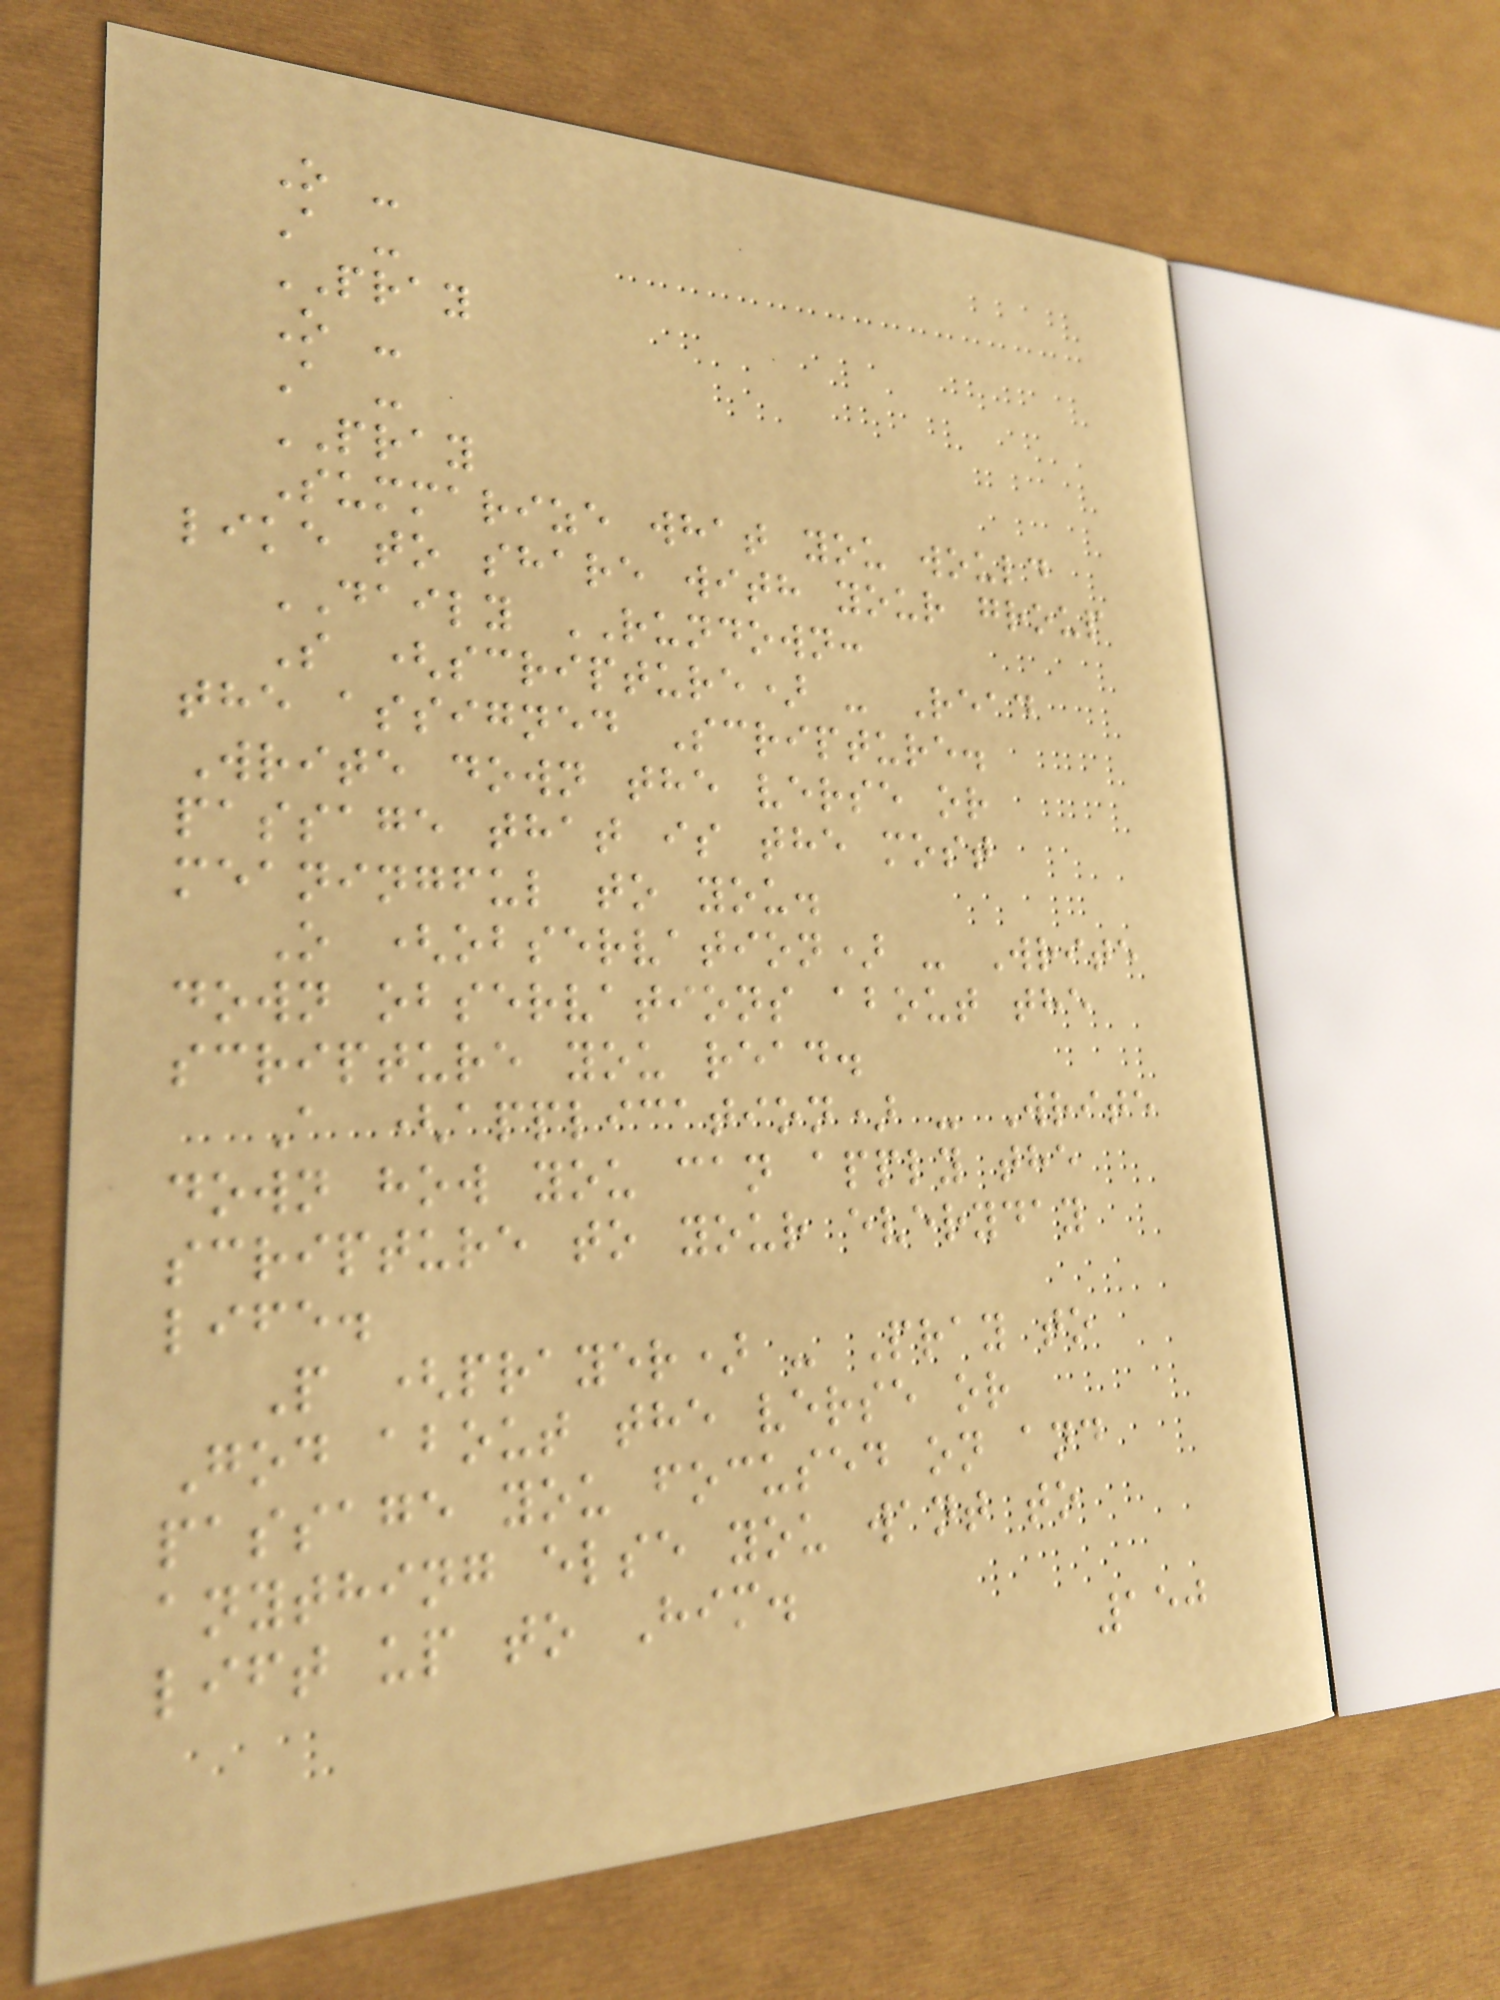O -
A -
PRAY
O -
A -
PRAY
Summarize what you would
like to share with your group
DAILY RUNDOWN:
S (scripture) - Read
the assigned Scripture.
Write down the verse or
passage that is the most
meaningful to you.
O (observation) - Write
down observations about the
scripture you read.
A (application) - Write
down how you can apply the
scripture to your everyday
life.
P (prayer) - Pray to
God about the verse or
passage you focused on and
anything else you want to
lift up to Him.
150
